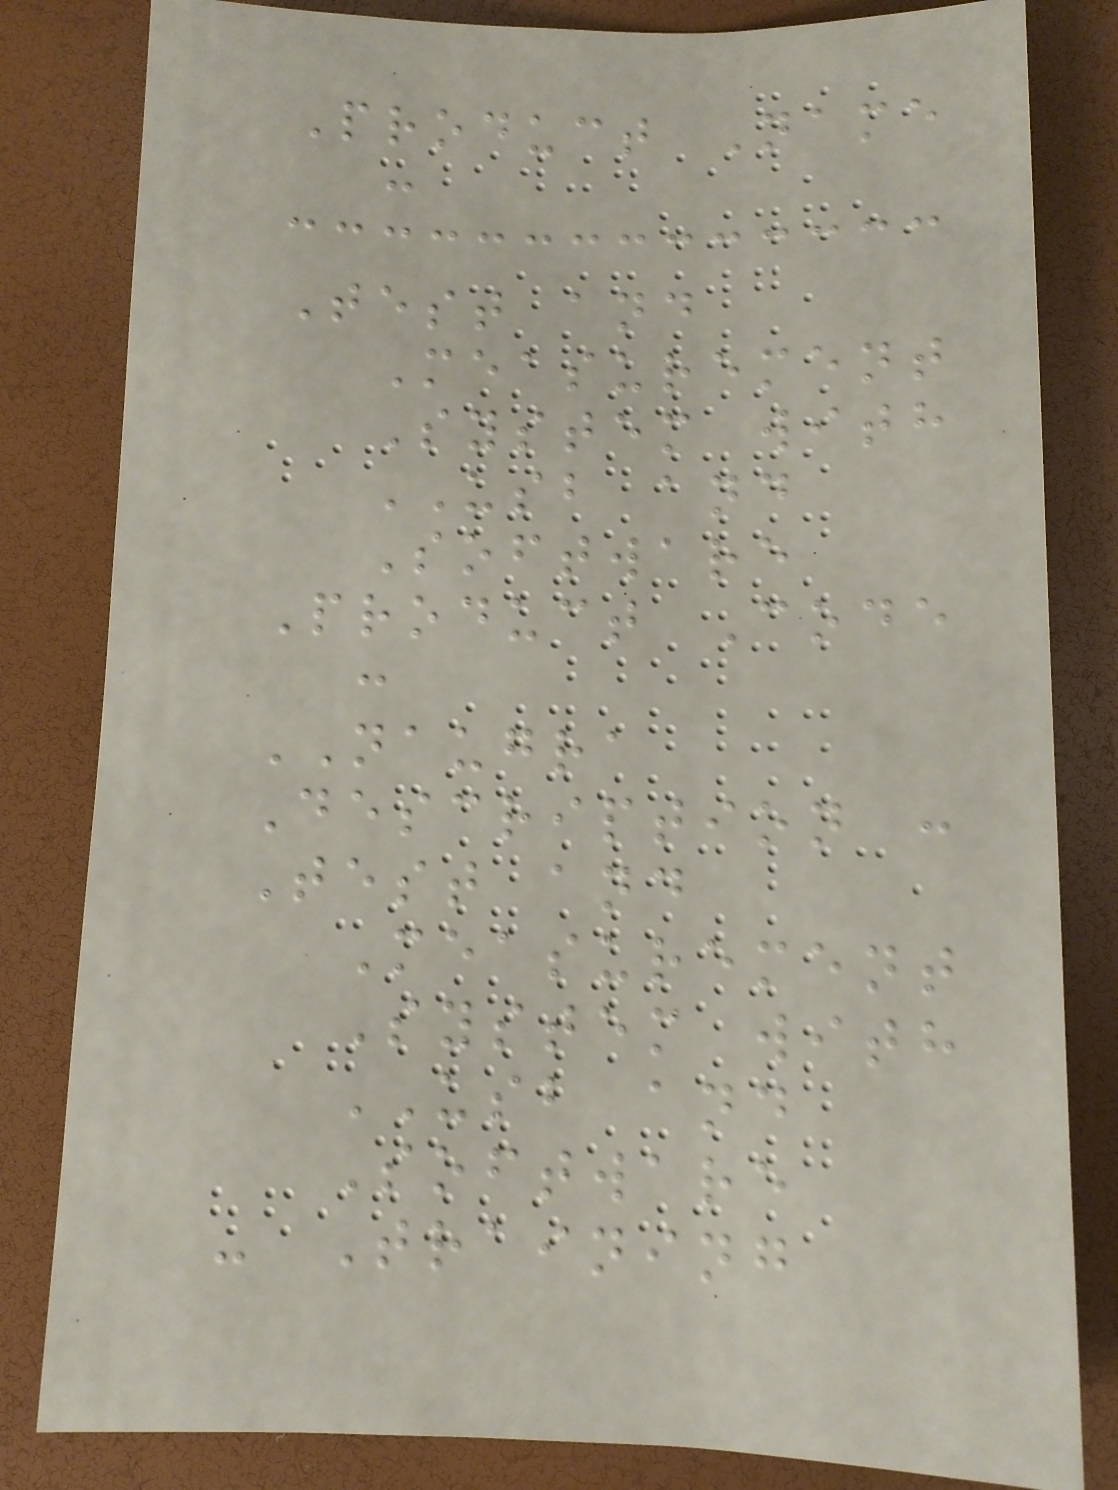Product Name
:
Test and
Measurement
System with
USB and
Software
Product Code
:
NAUGRA
Description :
Test and
Measurement
System with
USB and
Software
- Training
